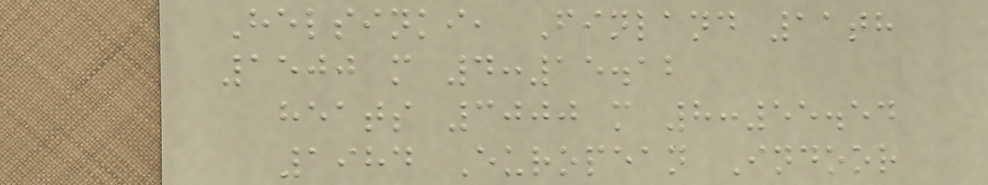Helsinki, Finland 11th
1500 m 4:15.12
heats 3000 m 8:55.54
1984 European Indoor
